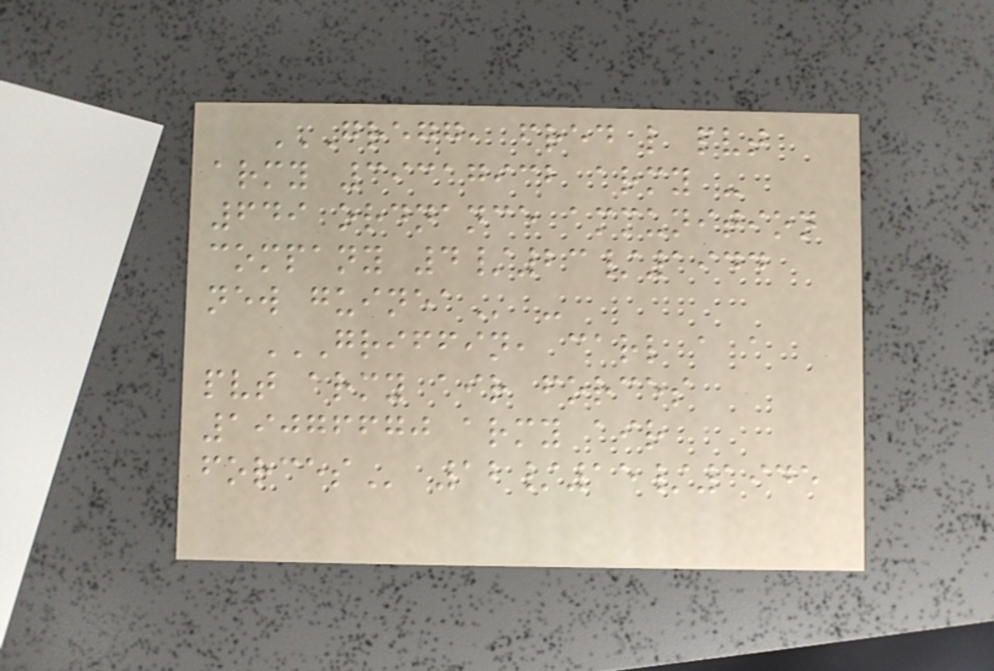GREGG, FRED L PVT
ARMY 39317932 ARMY -
649 ORDNANCE AMMUNITION
COMPANY 4/23/1944
NEW GUINEA -
GRIFFIN, CARL A A
PVT ARMY AIR FORCES
19076670 ARMY AIR
FORCES 12/15/1945
